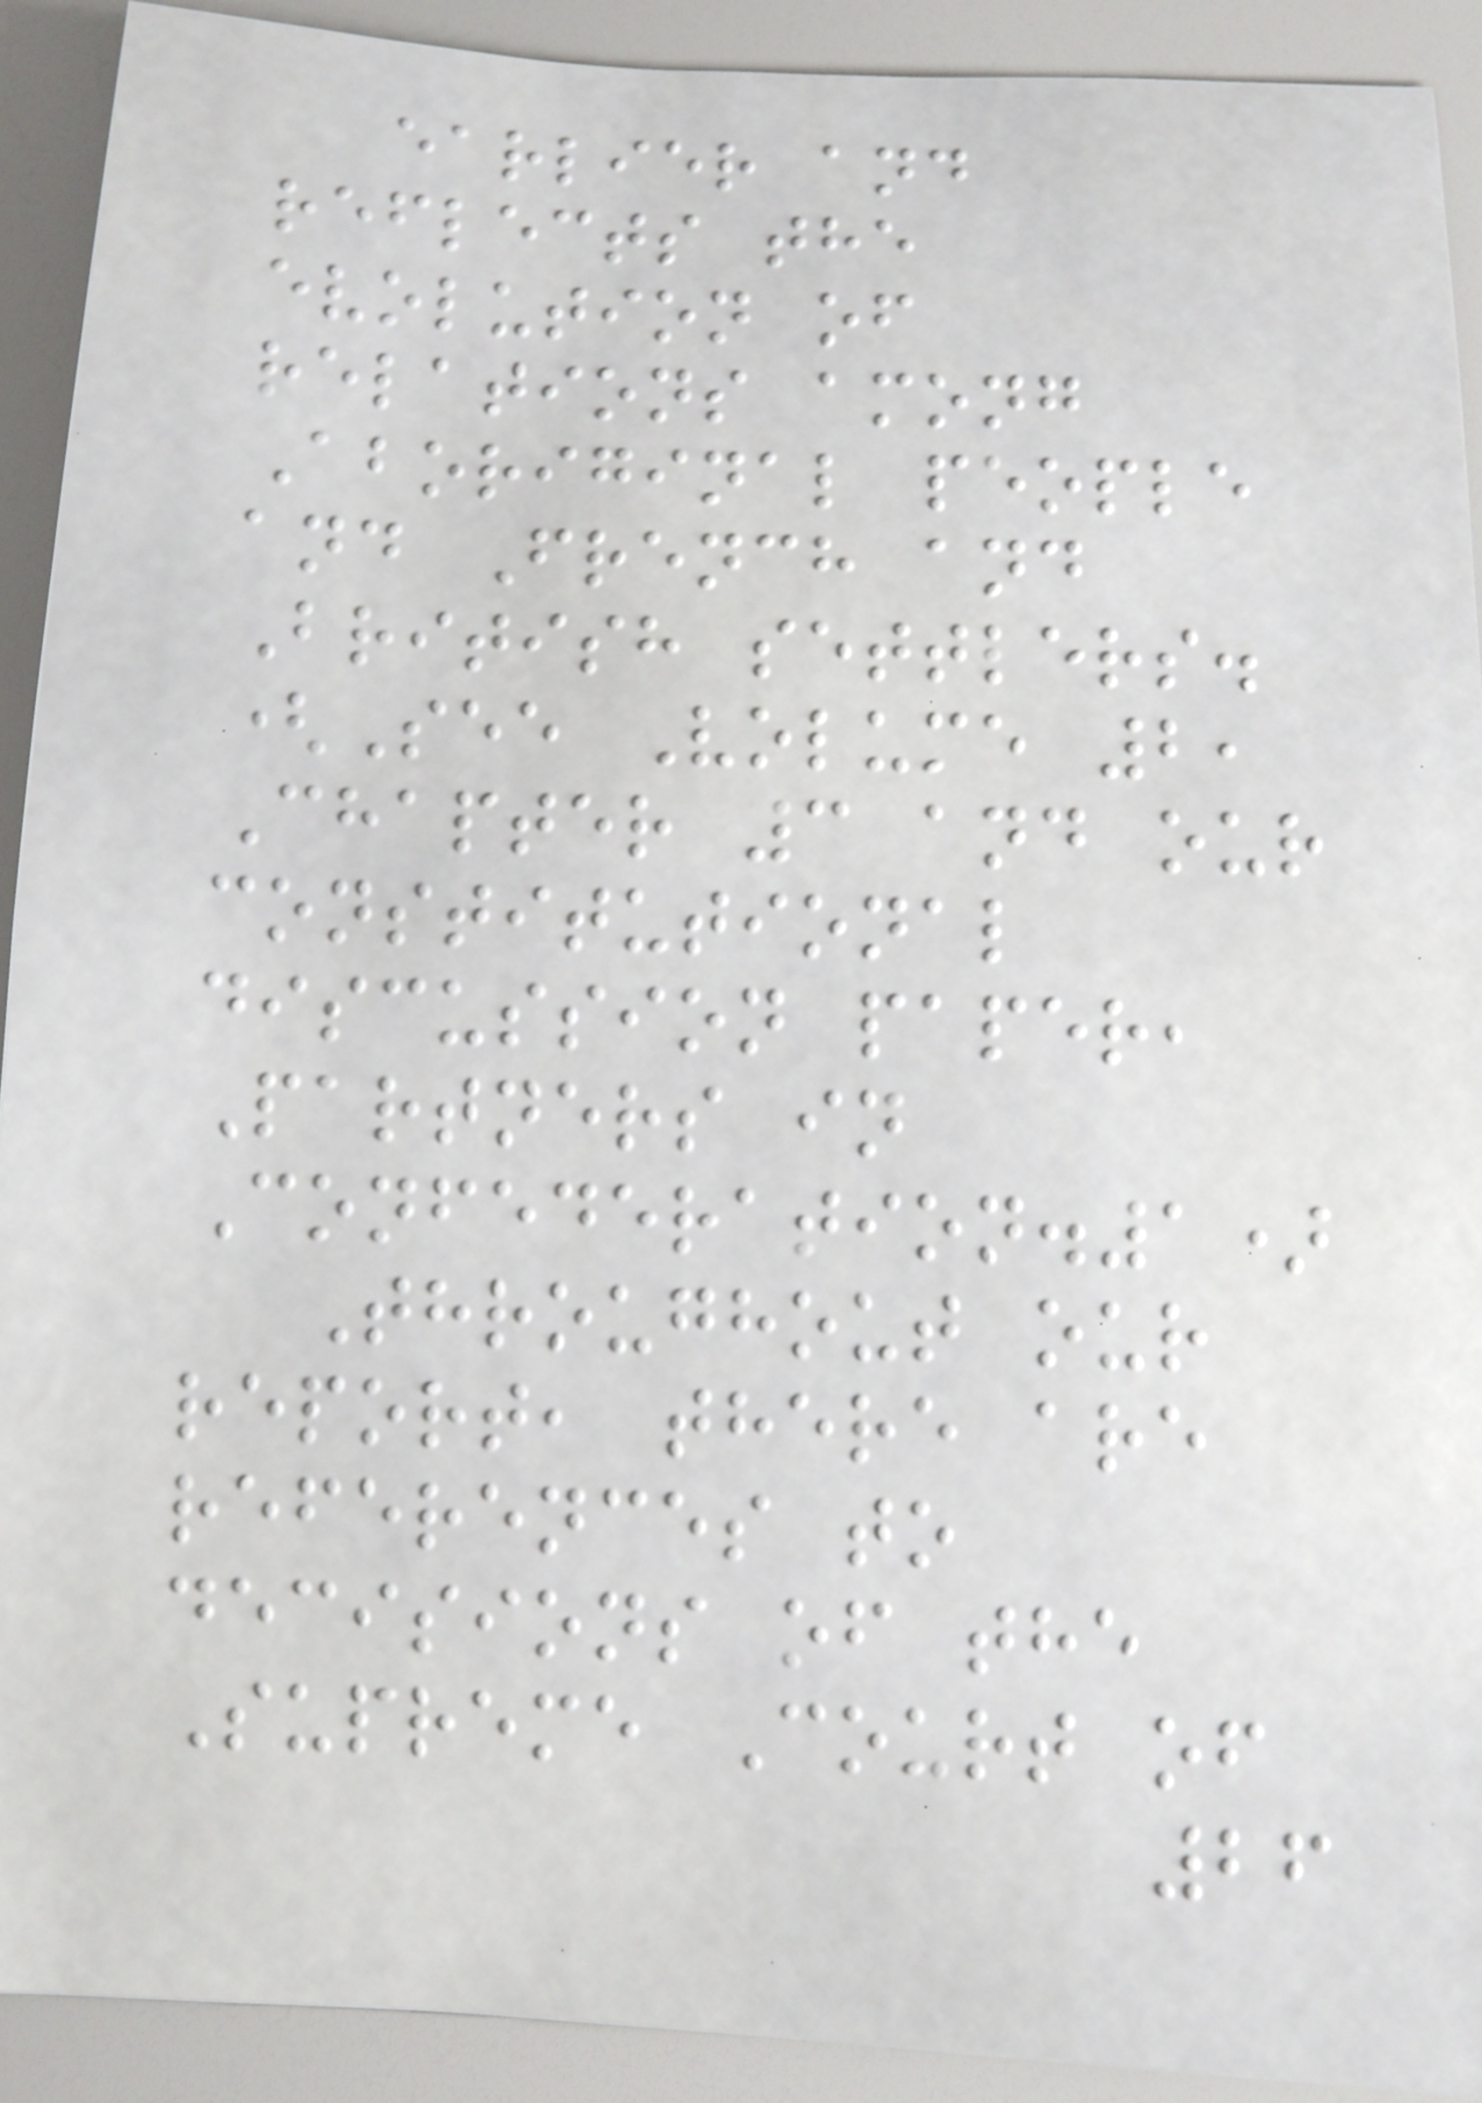earlier and
reflects the
evolution of
relations among
Aboriginal people
and French and
British settlers.
(See Volume 2,
Chapter 3 and our
constitutional
discussion paper,
Partners in
Confederation.1)
Throughout our
report, there are
references to
decisions of the
Supreme Court of
26
